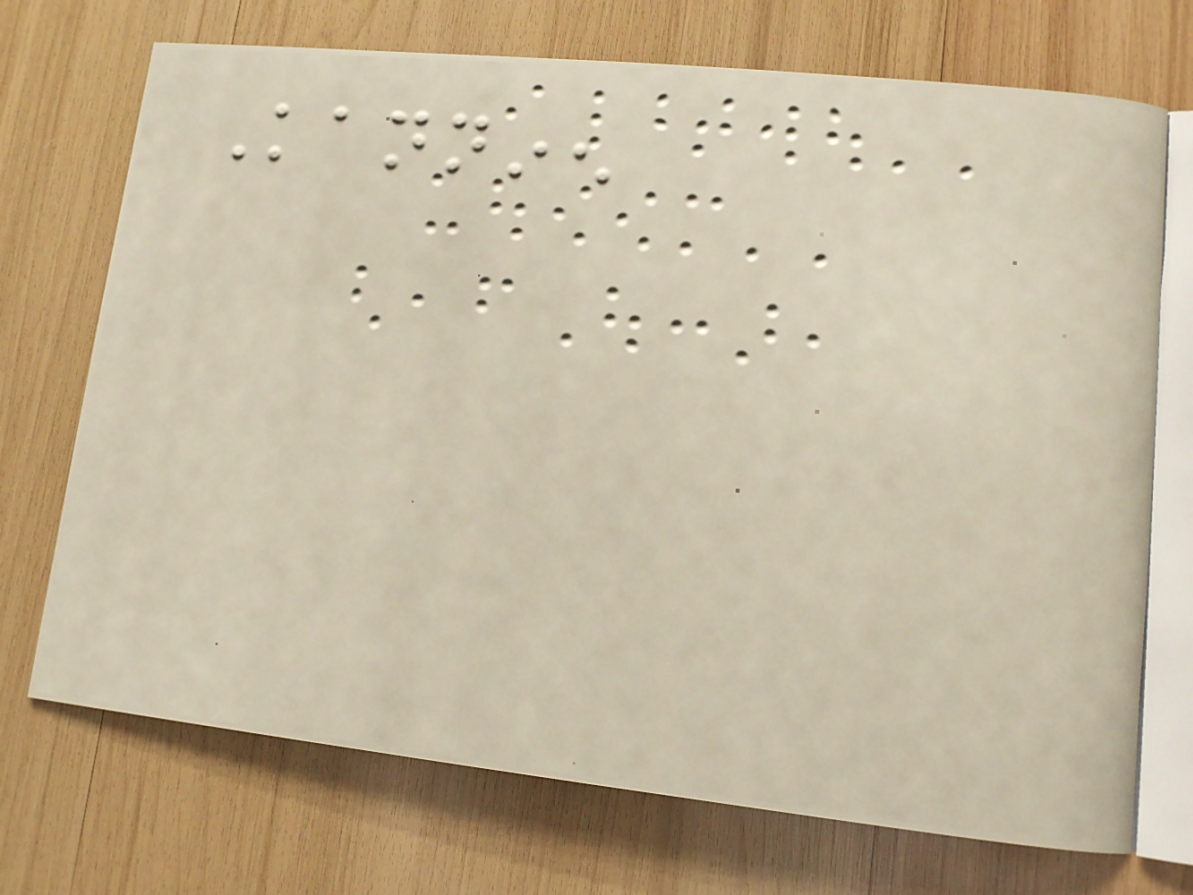Kanninen
